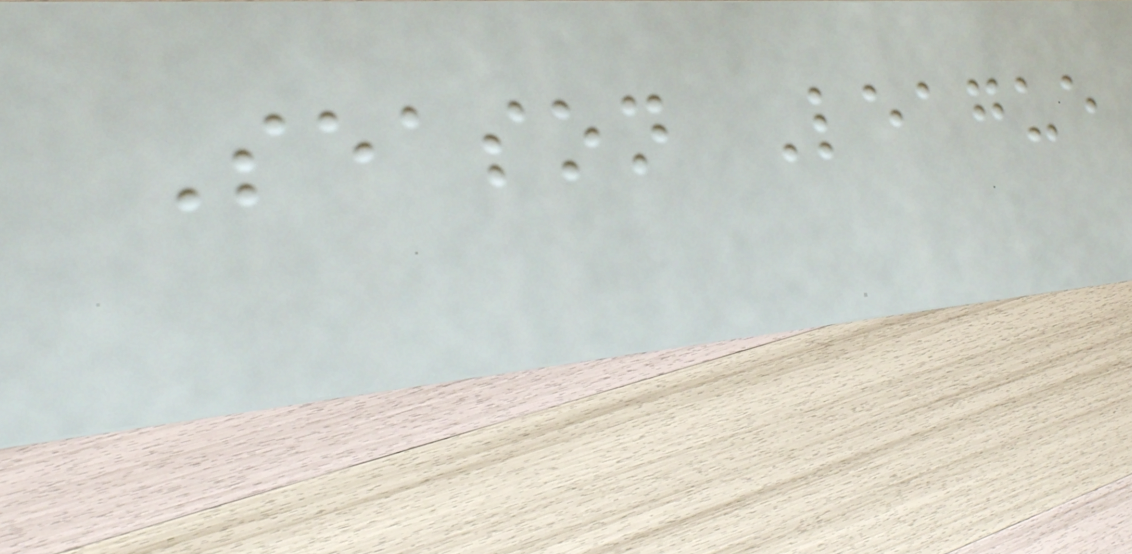Season League
